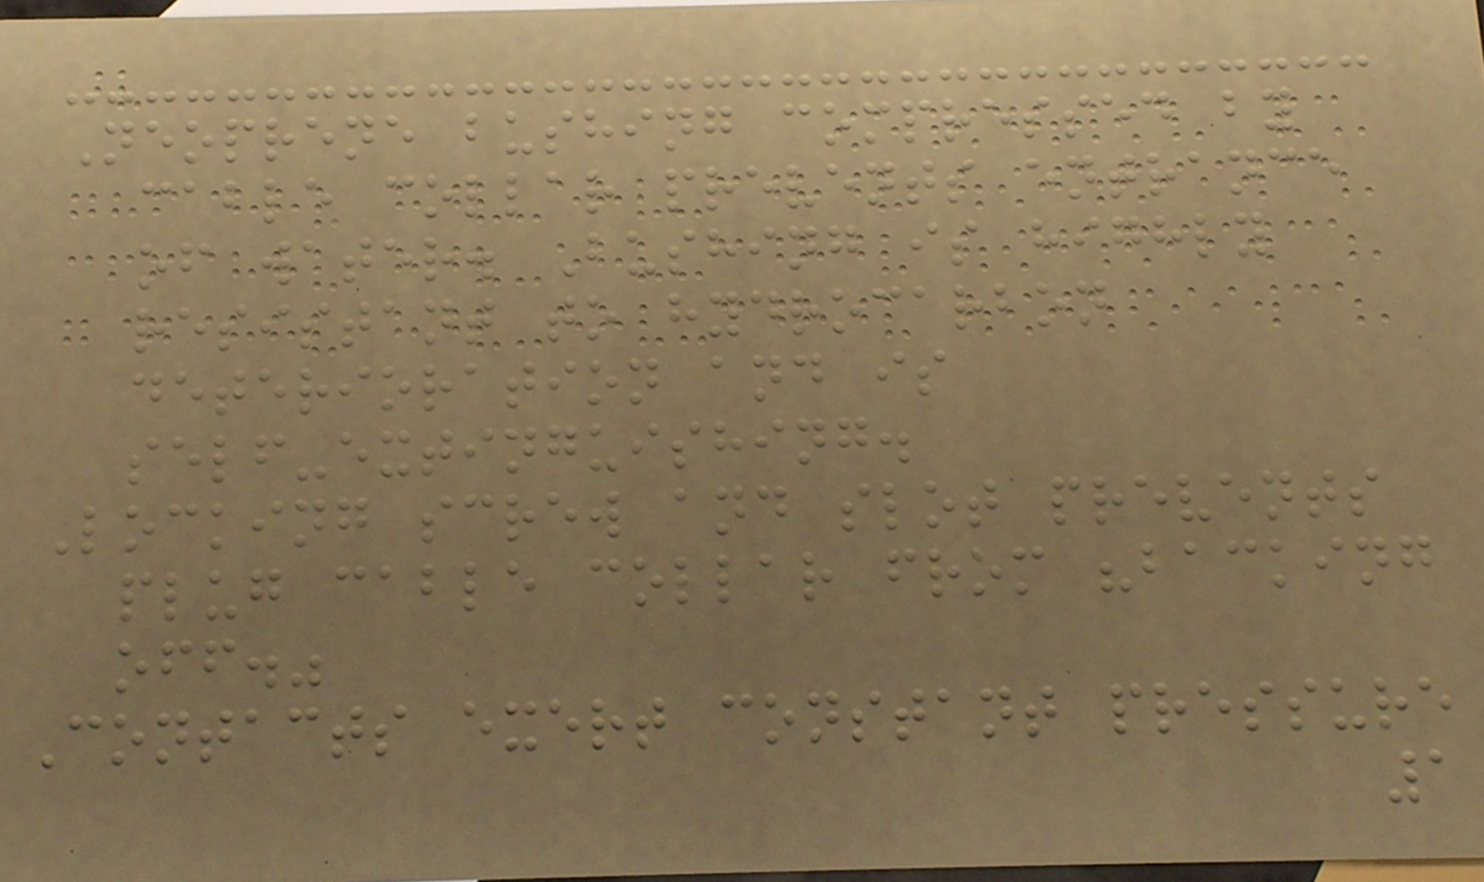Neoprene bushing compressed by
cable collar prevents entrance
of water. Bushing is highly
resistant to hydrocarbon
deterioration and is
self-extinguishing.
Locking screw and slot prevents
plug cable collar from "backing
off."
Contacts exert constant pressure
1
